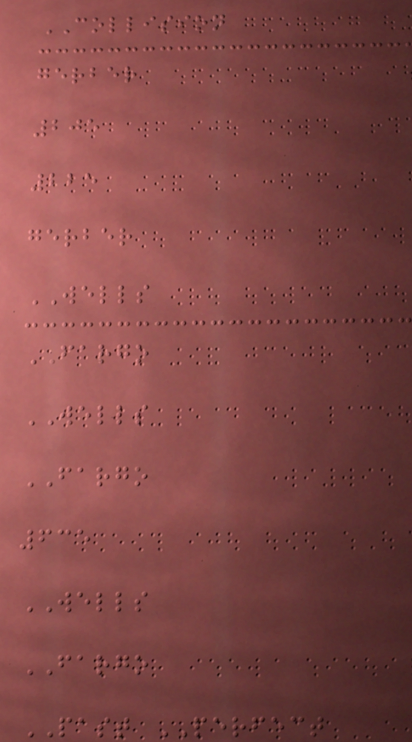COLLISION
gerber
205
225
gerber
WELLS
FARGO
WELLS
FARGO
635
WELLS
FARGO
PAST PERFECT
